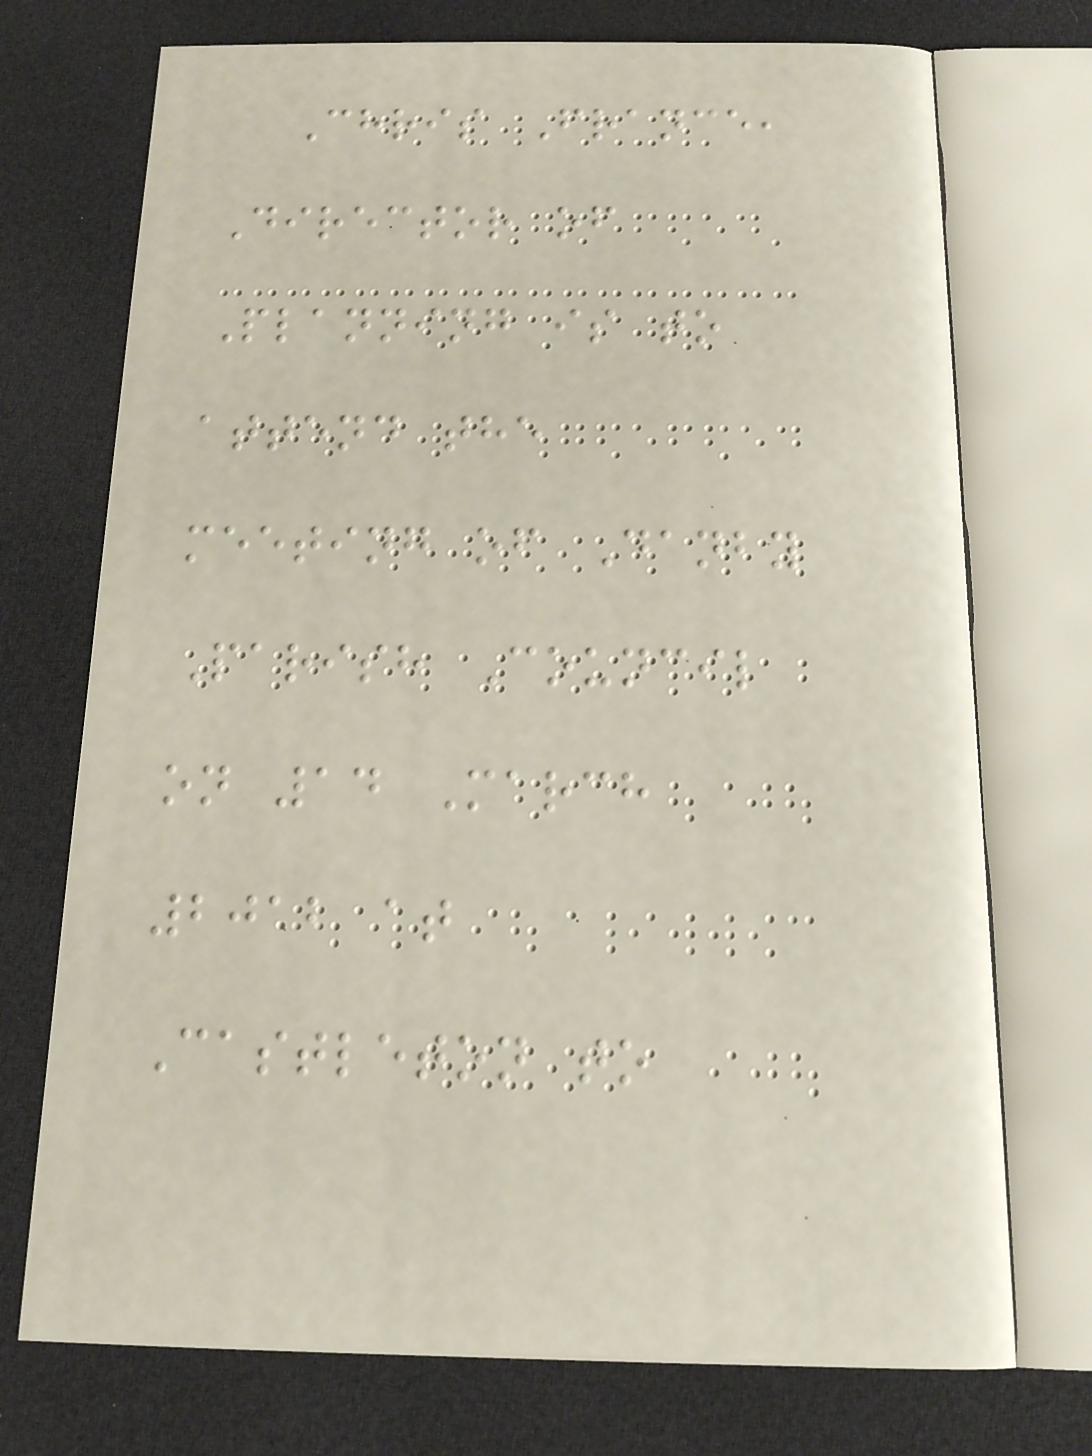Chris France,
Director of
Planning is to
attend the
meeting of Danby
Parish Council
on 14 March
2012 at
Castleton to
